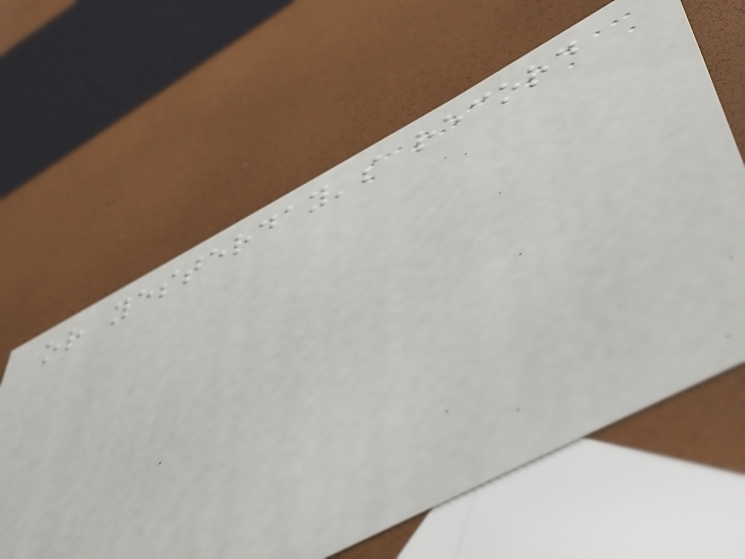or yesterday's record
